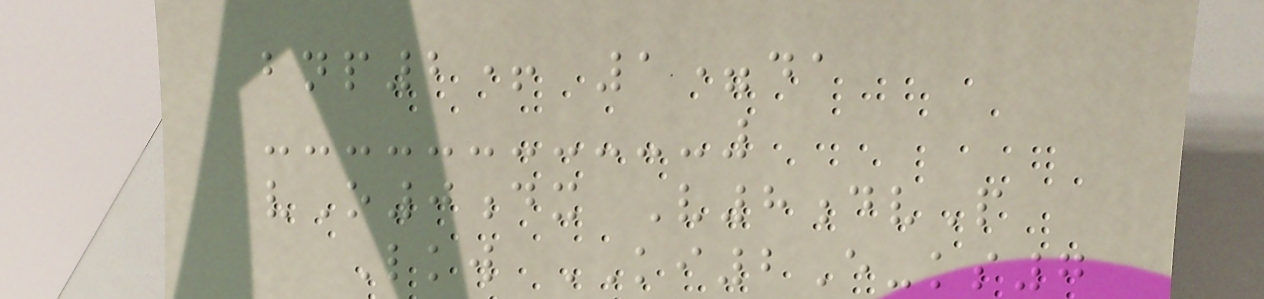bnp2+ 1=da
vO0dx V8dvP
Lkw KI2E-ks7
